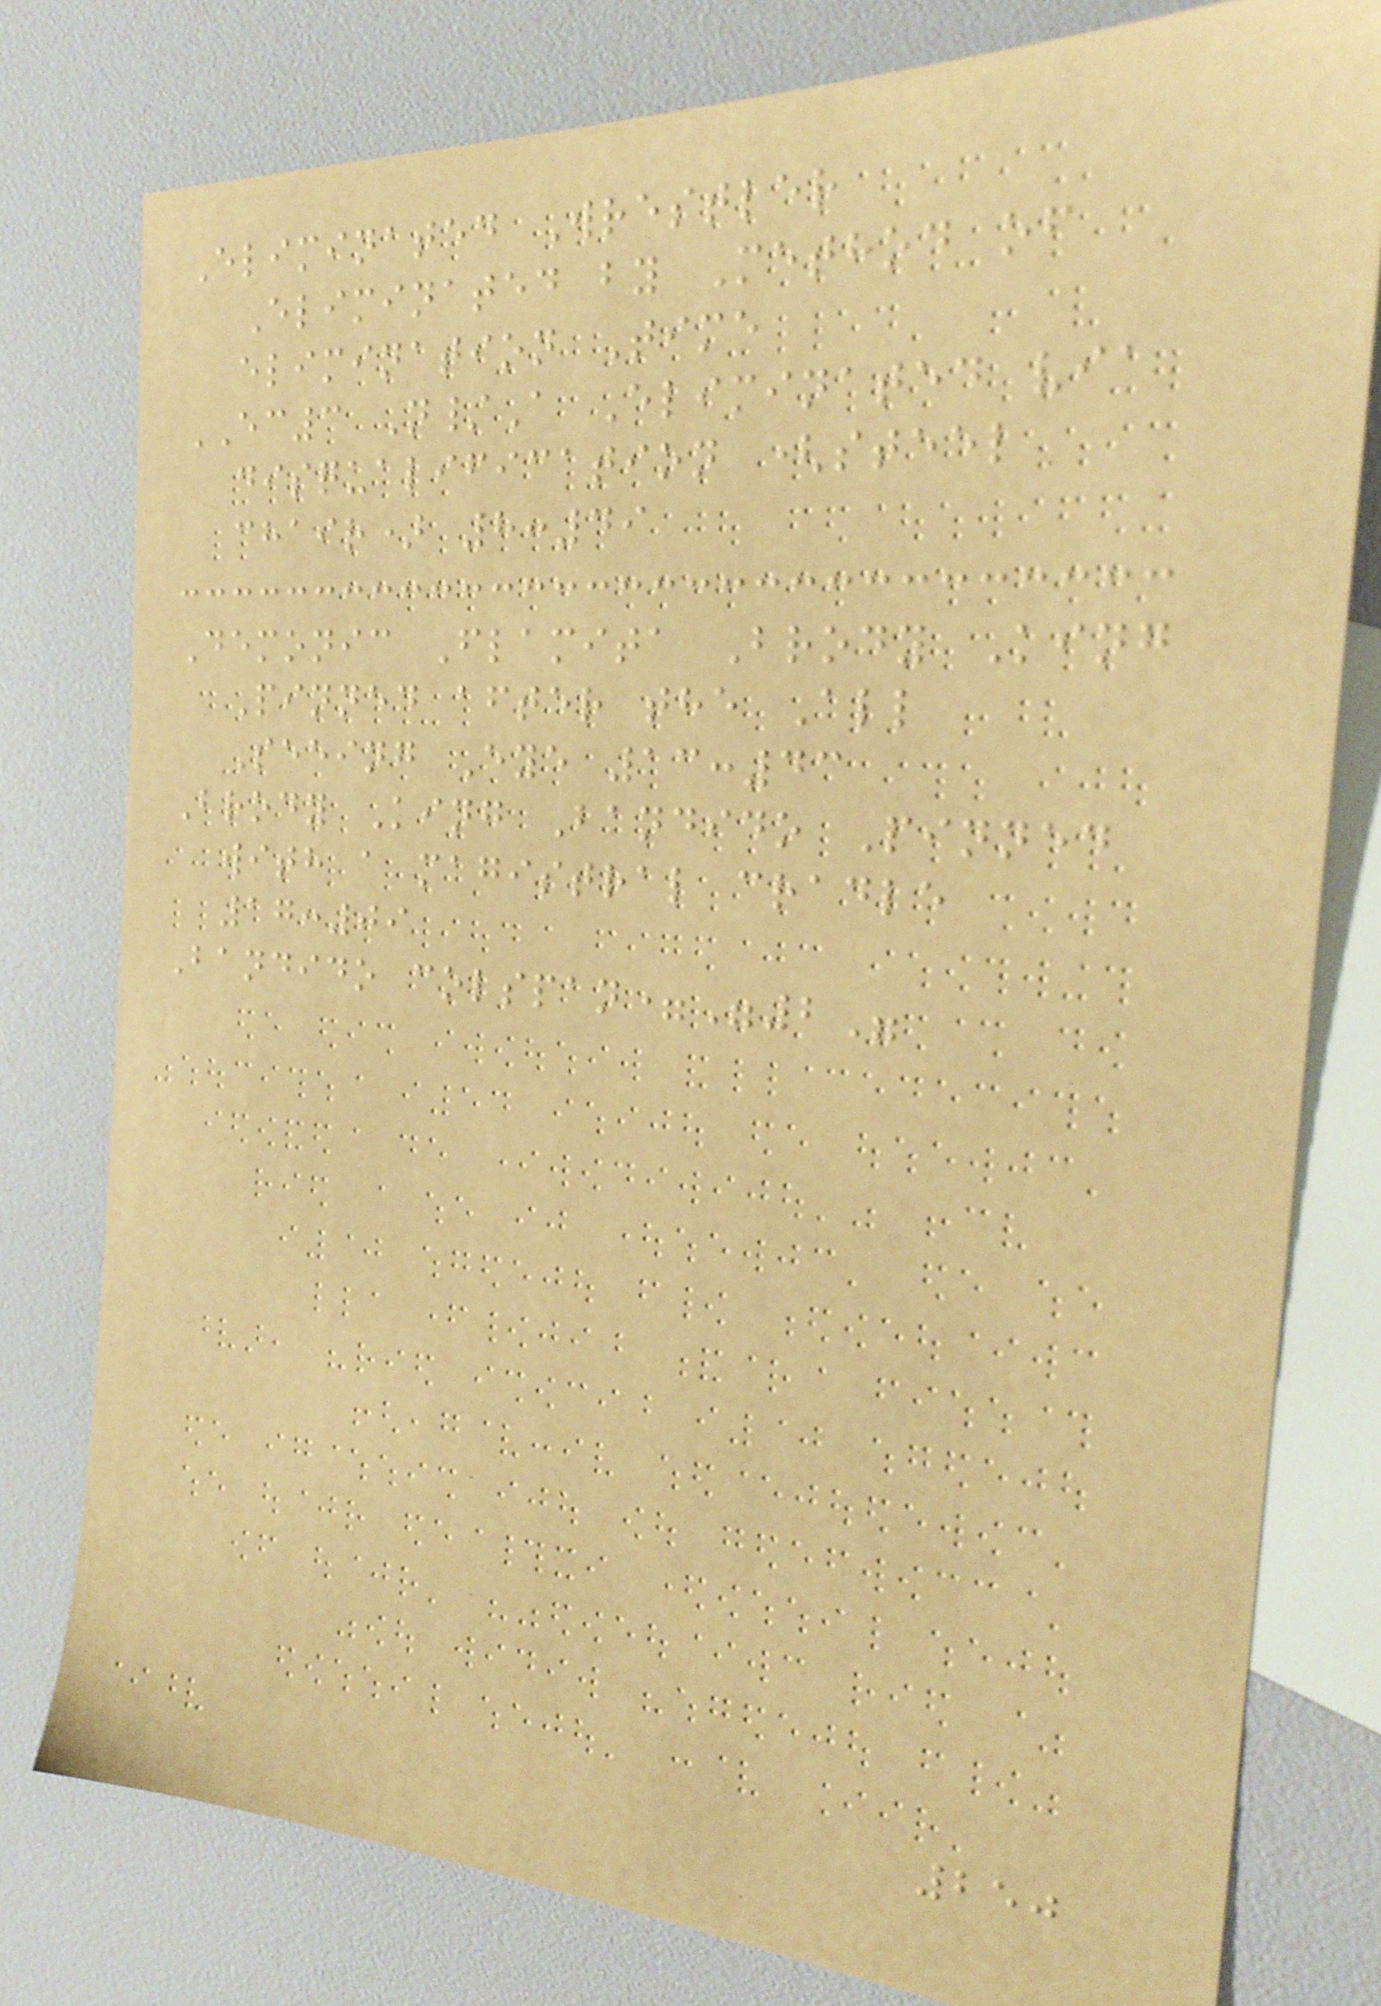Eliminated Wrestler
Eliminated by Method of
elimination Time
EC3 N/A Eliminated via
disqualification (steel
chair) 8:49
Demonic Flamita Brody King
Pinned after the All
Seeing Eye 13:43
Brody King Bandido Pinned
with a magistral cradle
17:09
Bandido colspan="2"
250
